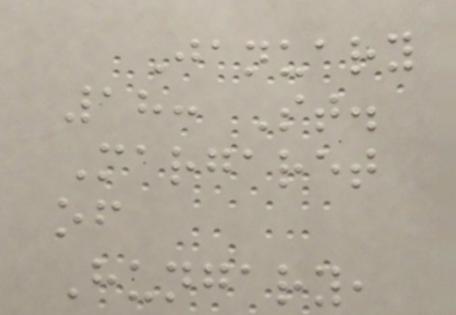January
18: St.
Margaret
of
Hungary,
